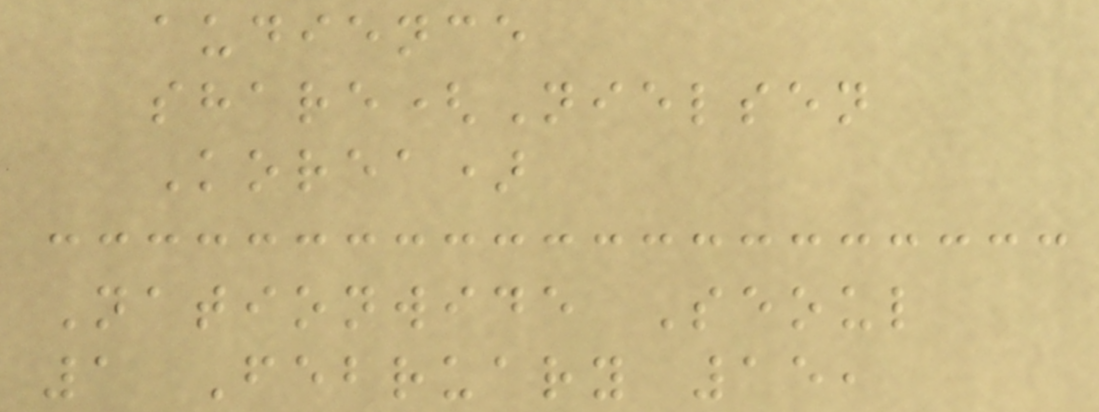audience
share(Nielsen
Korea)
Nationwide Seoul
1 February 15,
